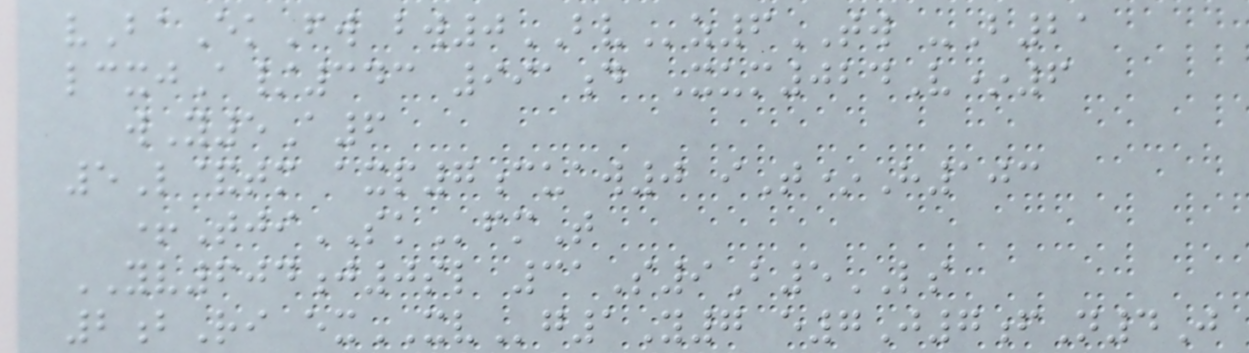vBaEkFw bw0BVz6TW -B21
lcxjA/343 991d Xum024V*6
wY5A6
5L&tm axp7cuaw0 iT*H103
+TjiSKfmT
YV604j0sl 31S9B5LS
2bRi exXVg1Y7 e7J7fN4J
